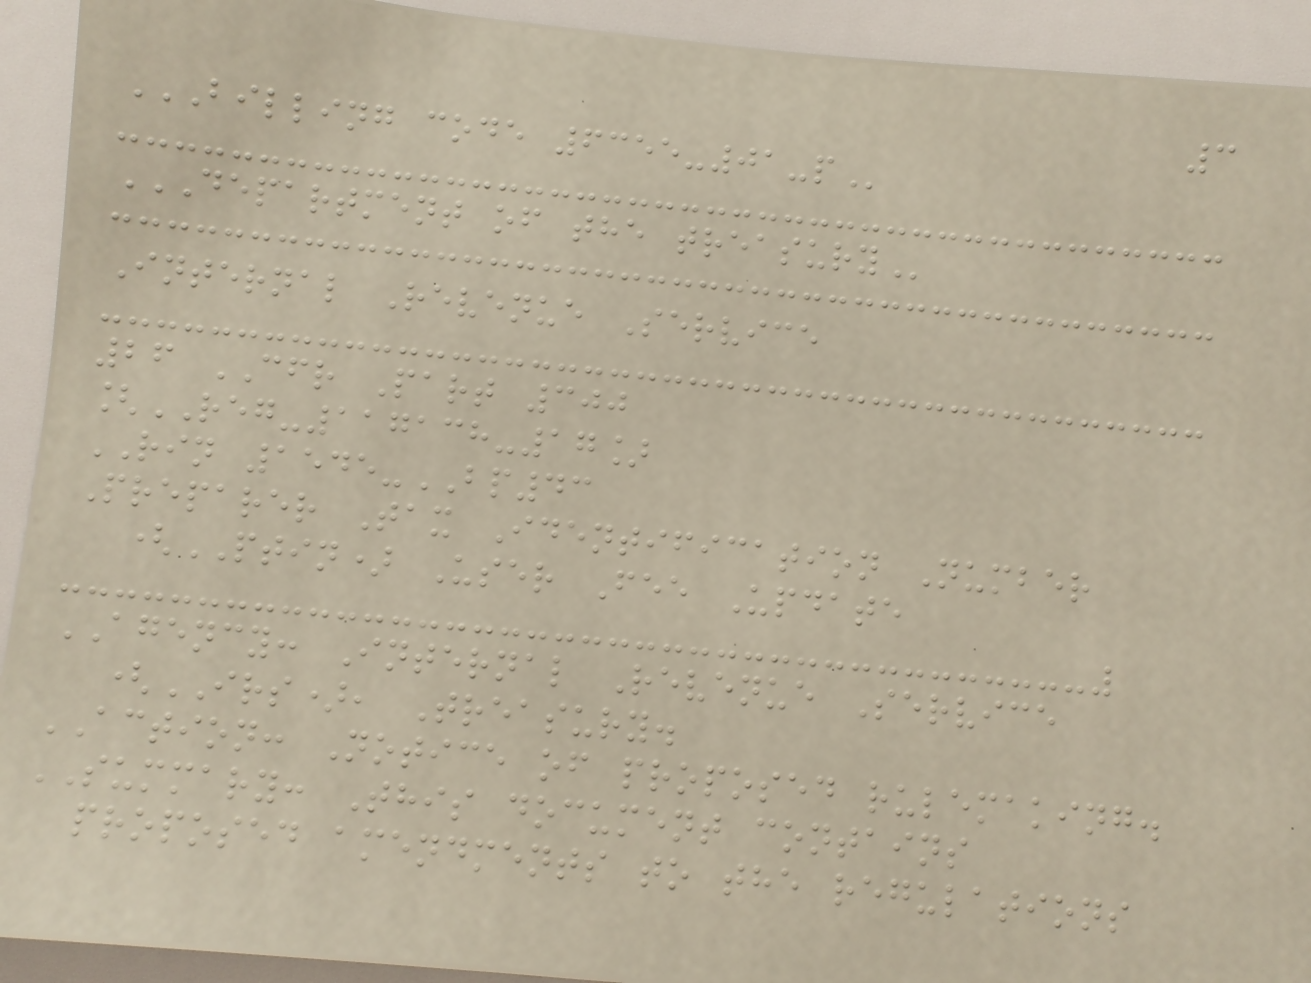3
BILLING CODE 6355-01-P
DEPARTMENT OF THE TREASURY
Internal Revenue Service
26 CFR Part 300
[REG-117138-17]
RIN 1545-BP43
Preparer Tax Identification Number
(PTIN) User Fee Update
AGENCY: Internal Revenue Service
(IRS), Treasury.
ACTION: Notice of proposed rulemaking.
SUMMARY: This document contains
proposed amendments to the regulations
